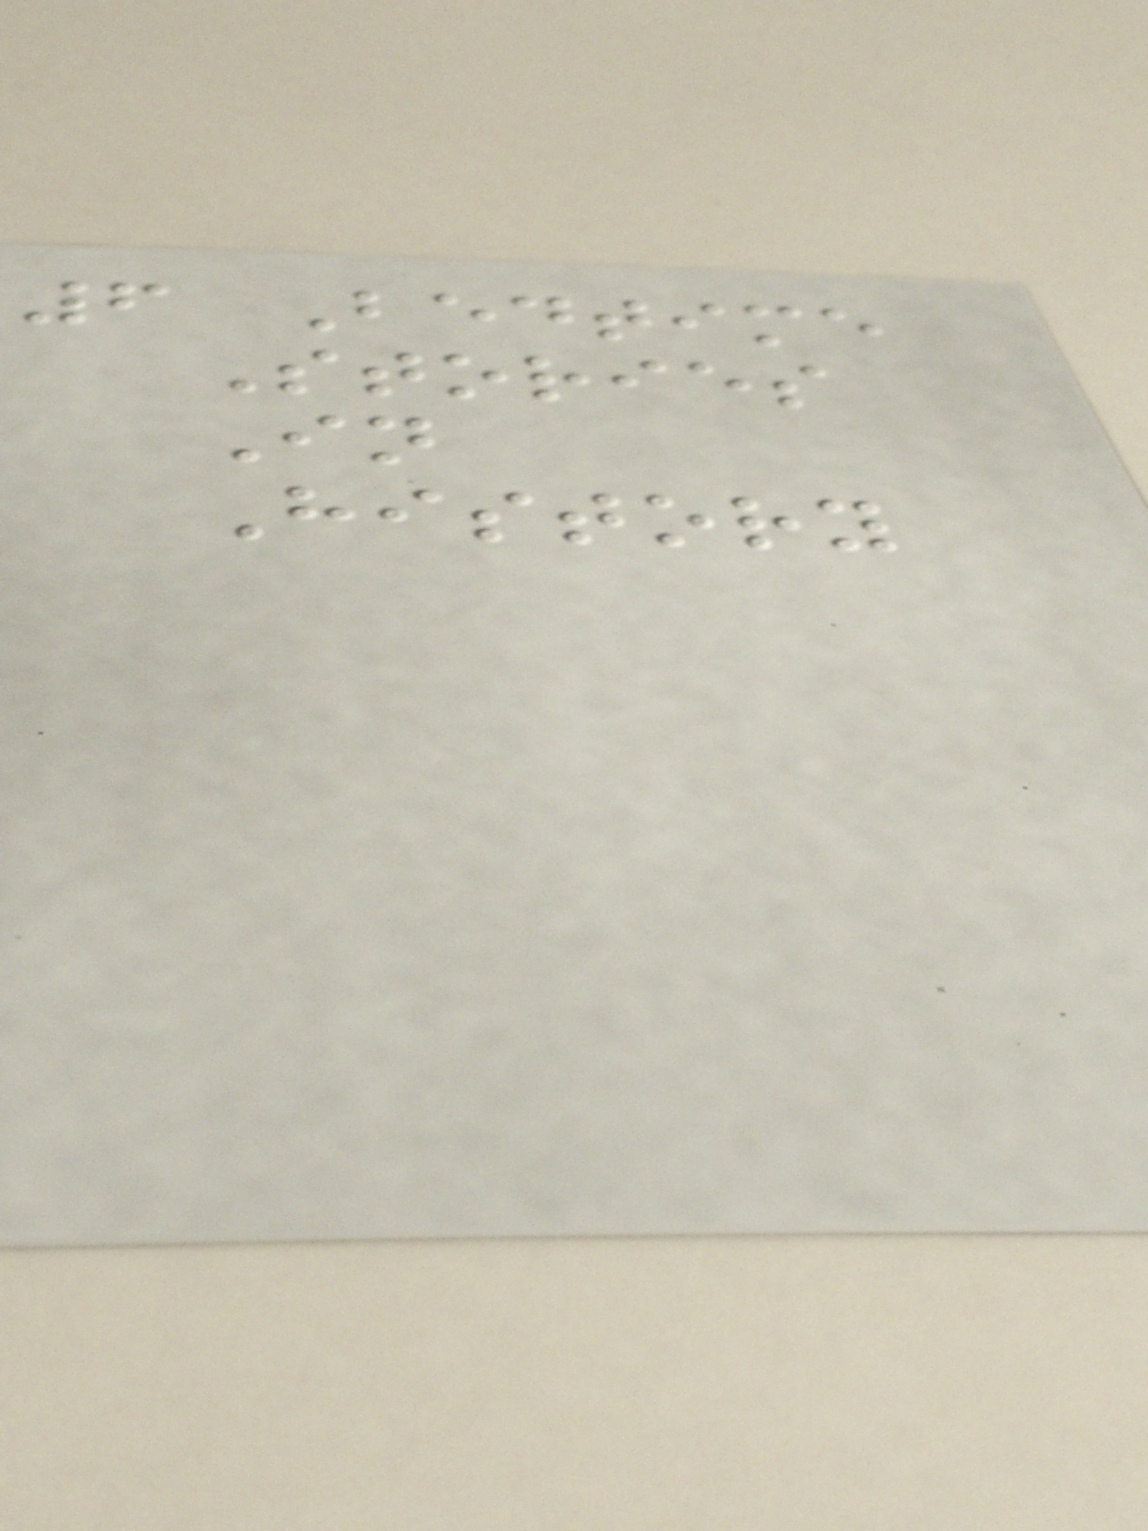6 Bedtime
Stories
In
History
